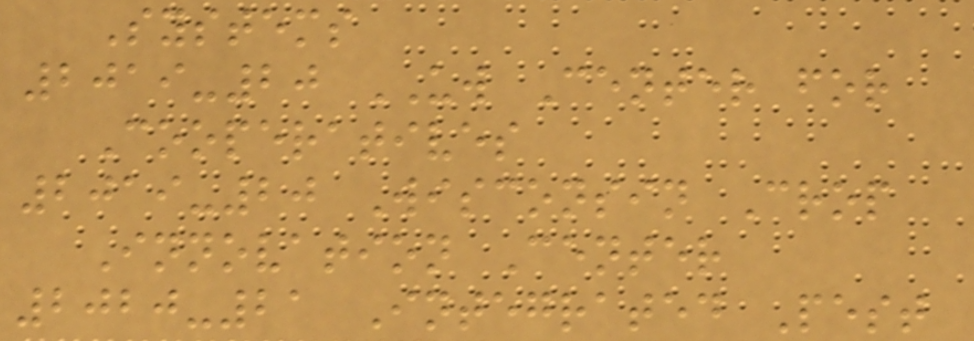Systems
2019-20 UW Center for
Cooperatives
2019-20 Wisconsin Crop
Innovation Center
2020-21 Integrated Pest
